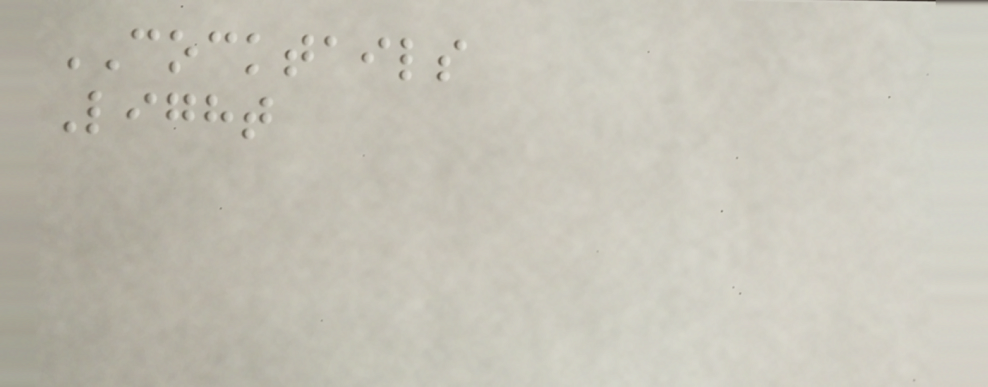COCKTAILS
Light
